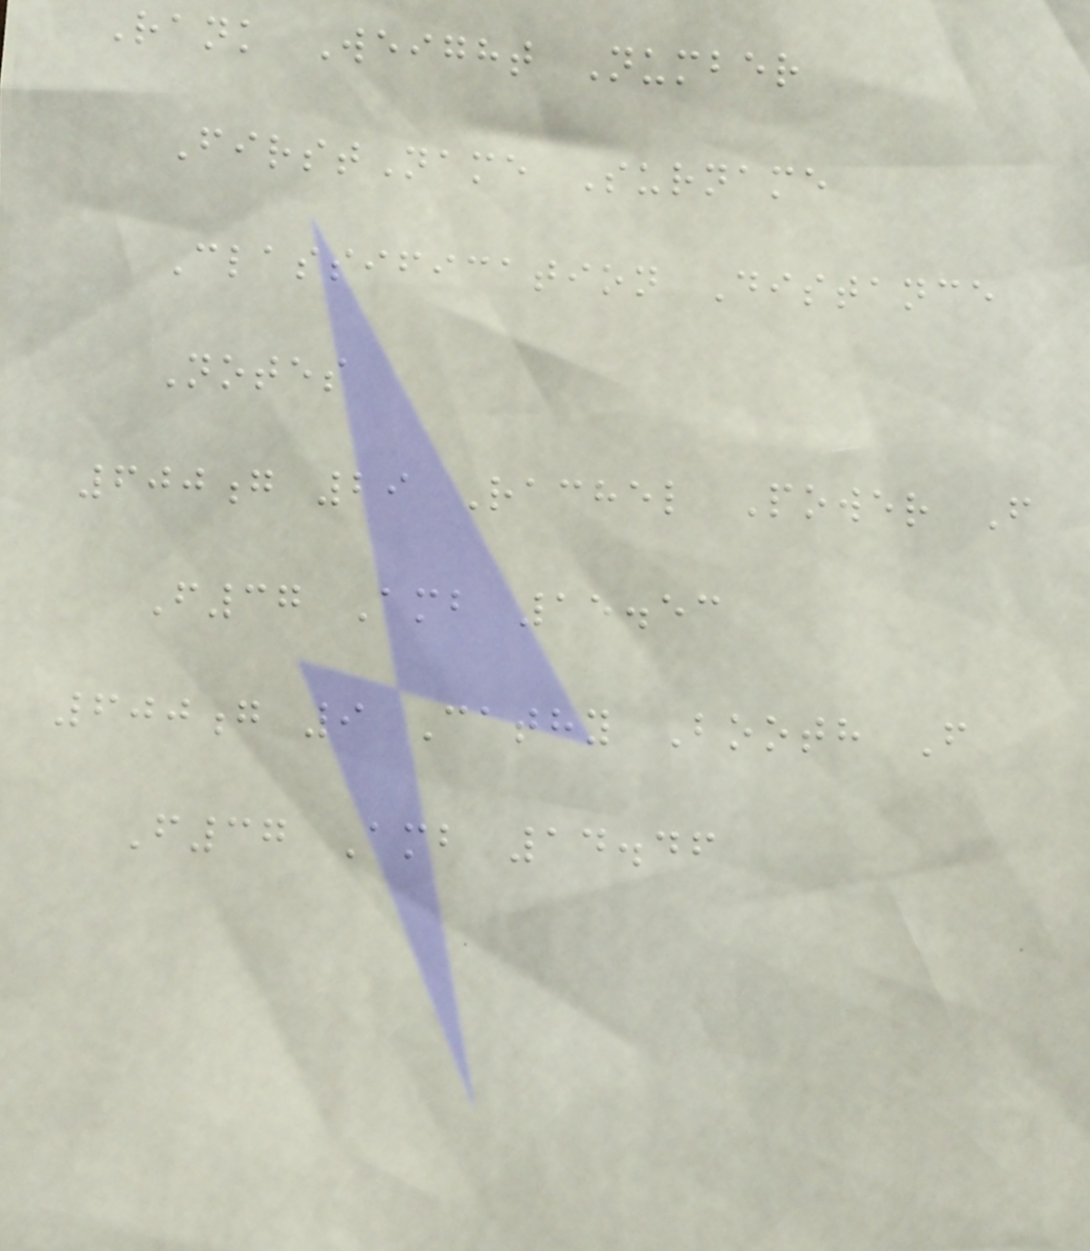Rank Weight Number
FirstName Surname
Classification Distance
Notes
600g 29 Rachel Power F
F37 Amb 15.53
600g 9 Cathy Booth F
F37 Amb 14.46
